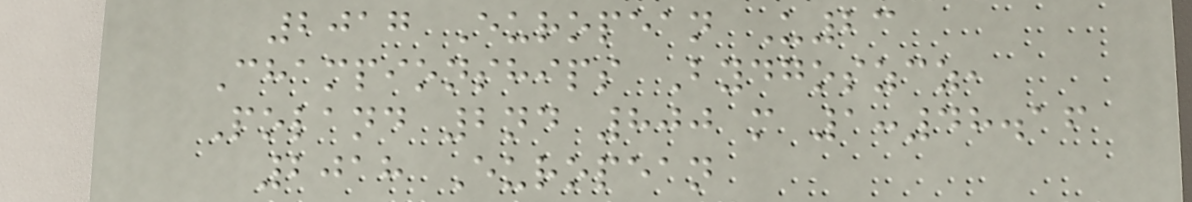2017 European U23
Championships Bydgoszcz,
Poland 2nd 800 m 1:48.16
2018 European
